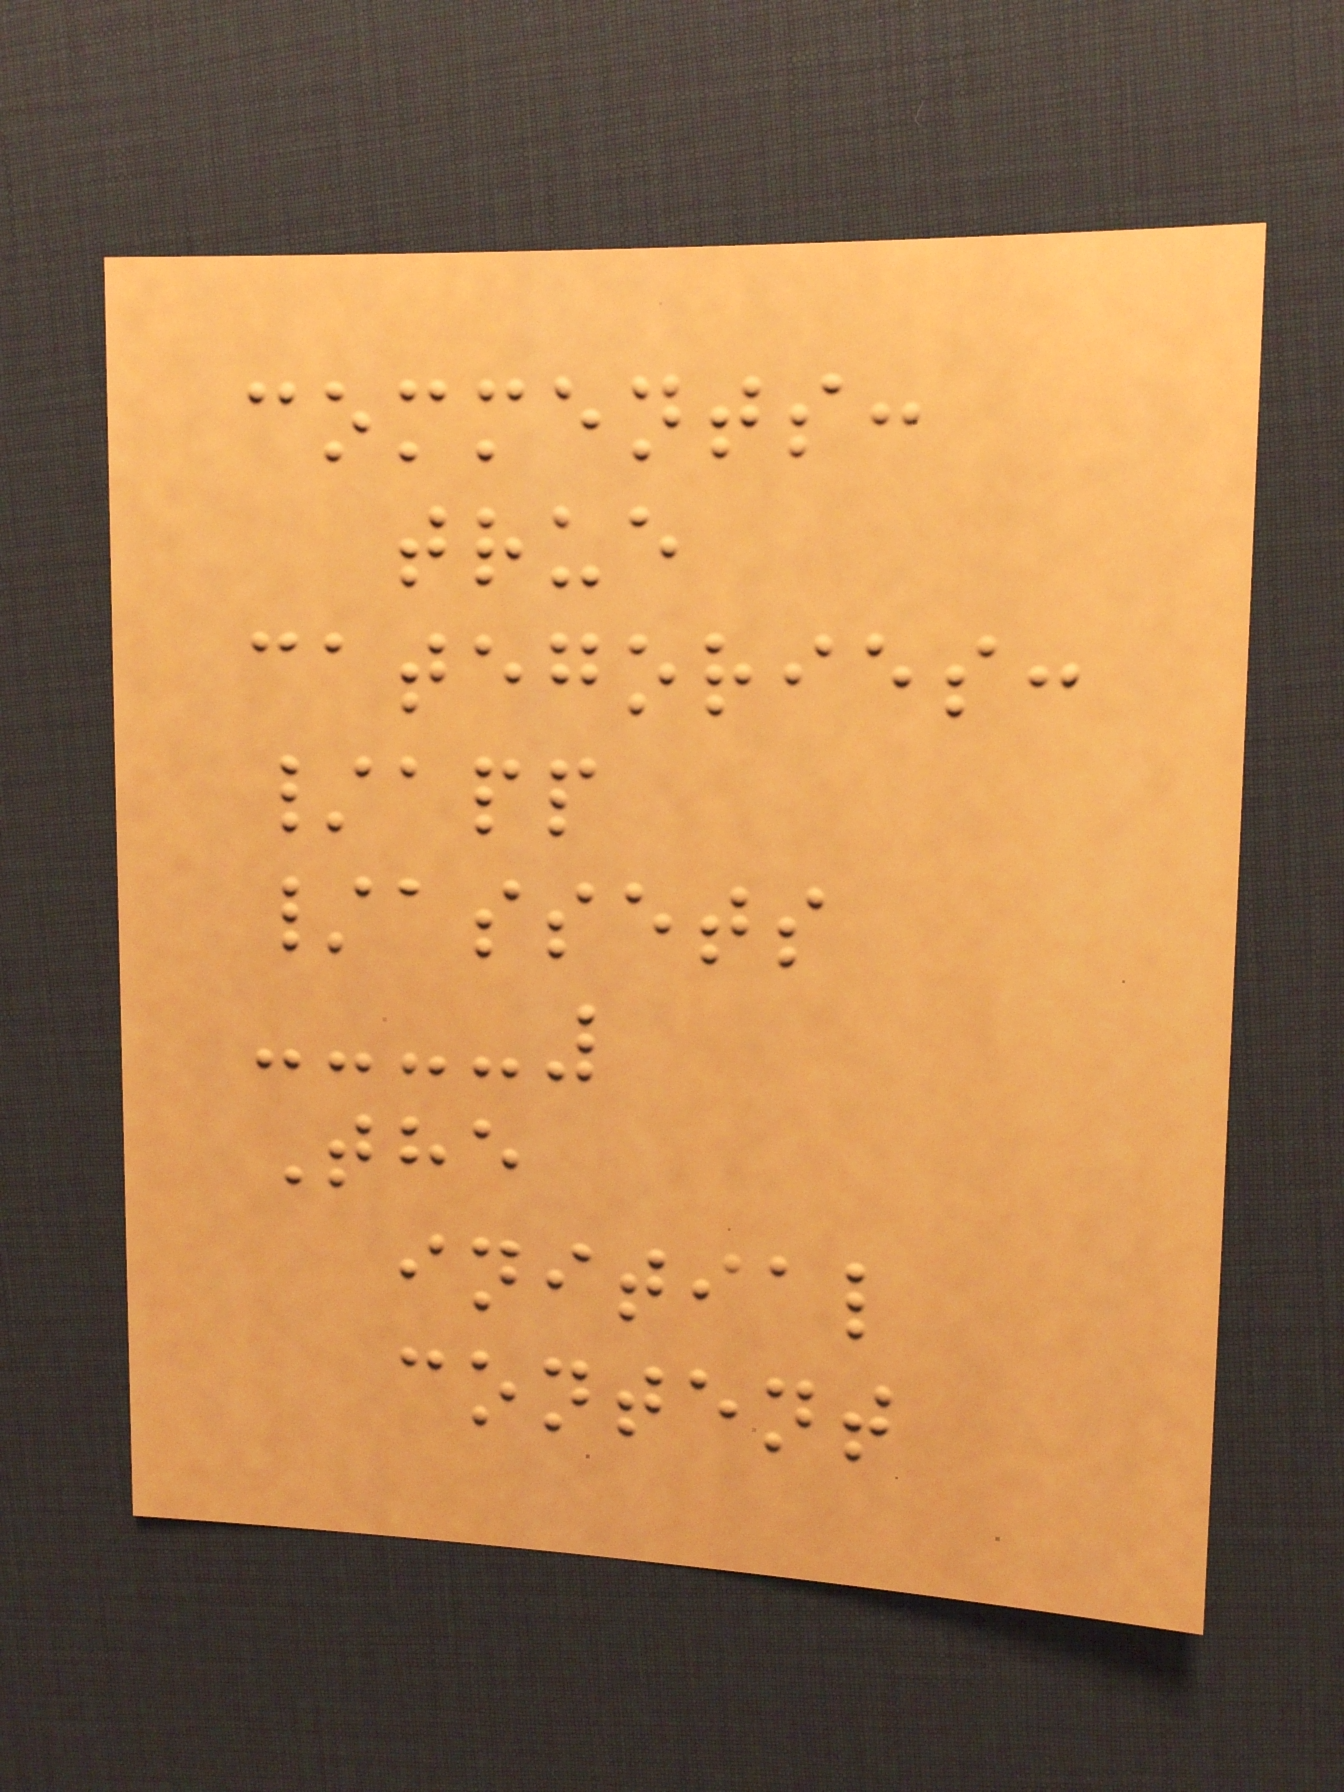comments:
true
categories:
/app
/assets
The
initial
content
